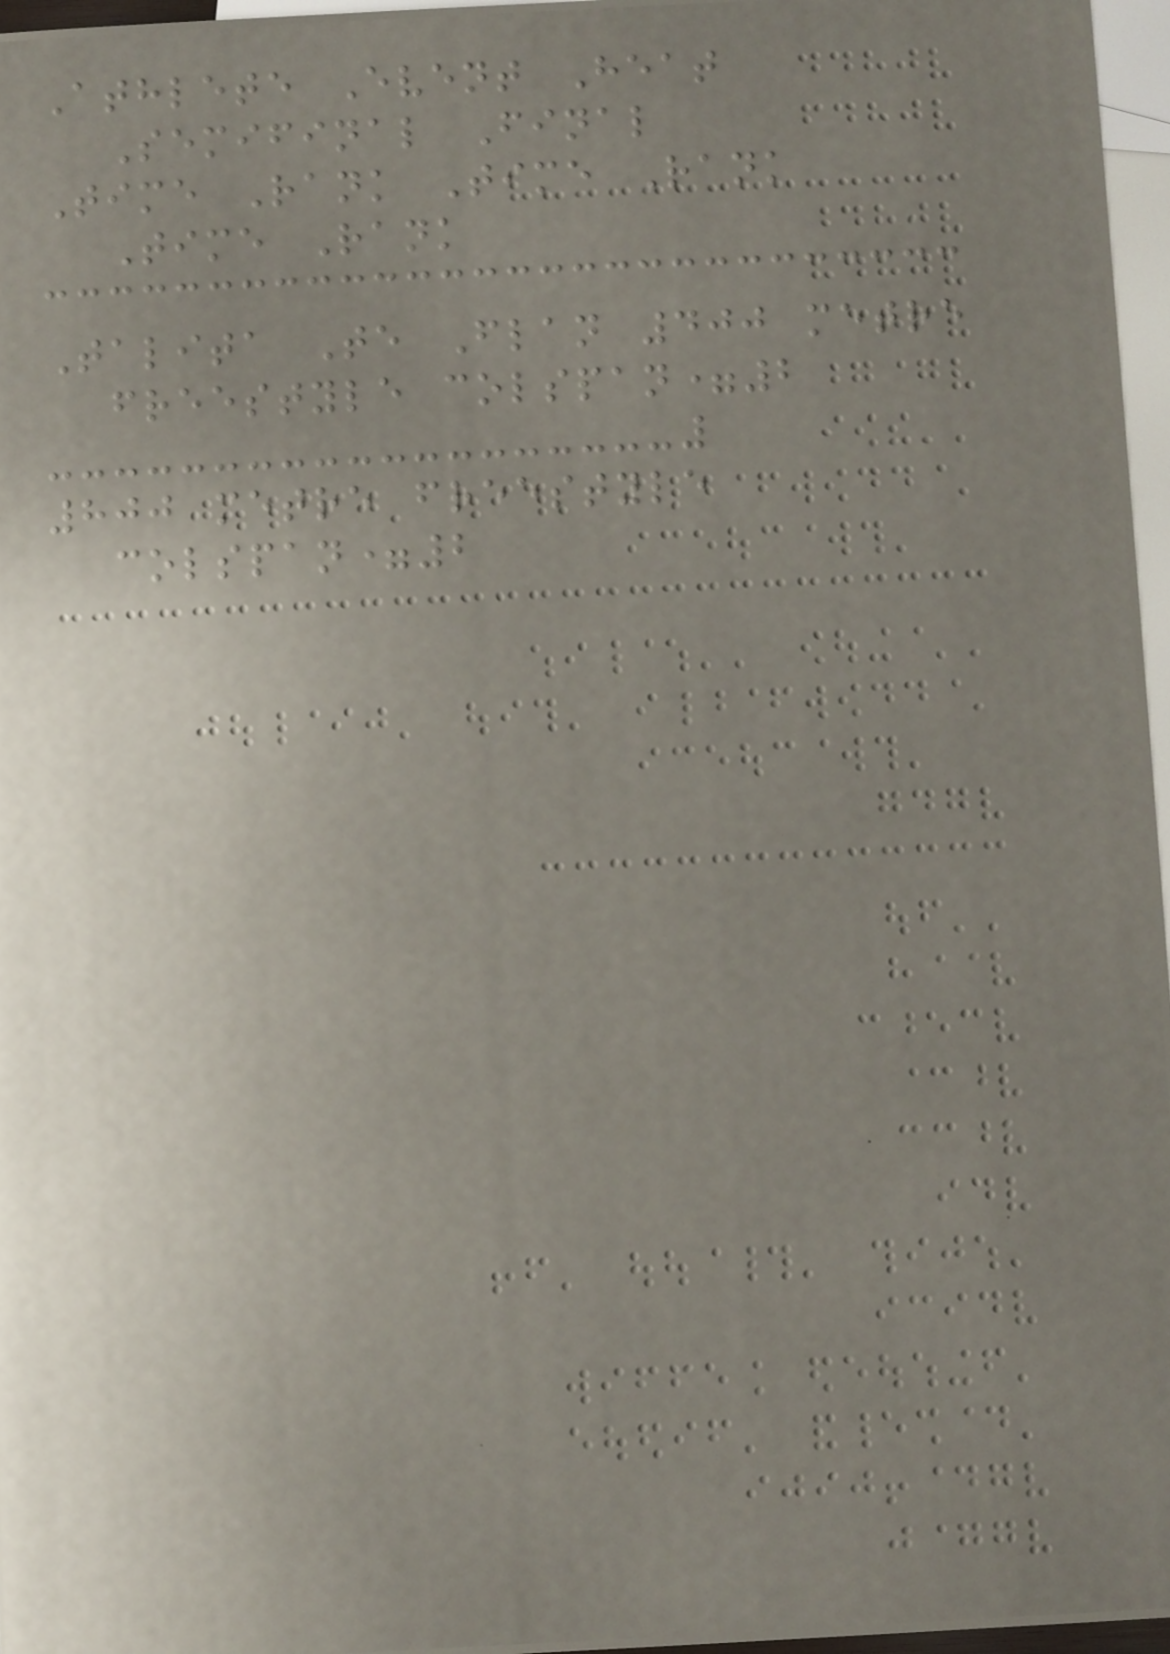Athlete Event Heat
Semifinal Final
Time Rank Time Rank
Time Rank
Talita Te Flan 400 metre
freestyle colspan=2
800 metre freestyle
colspan=2
